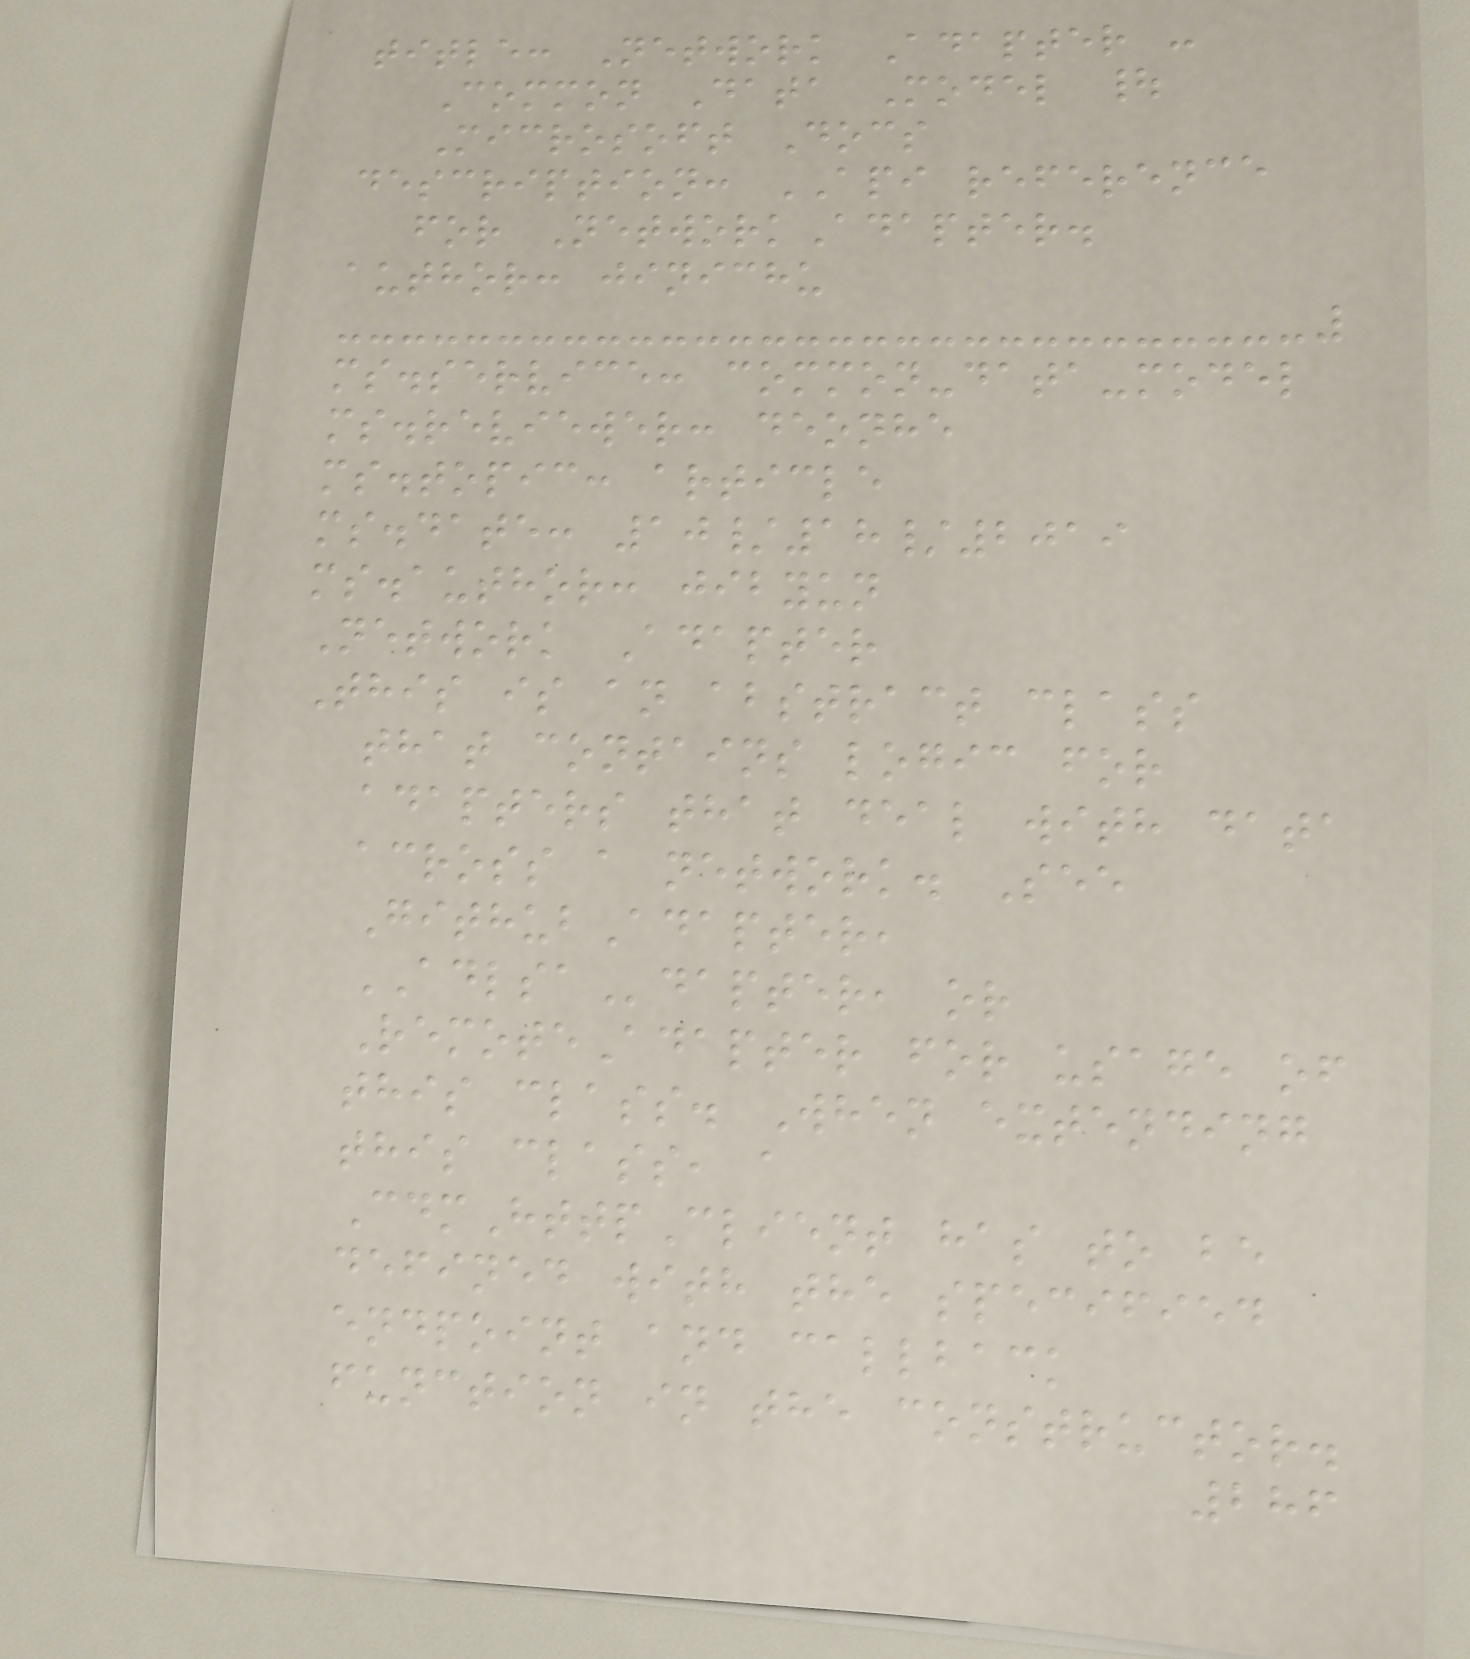title: Network Adapter -
Common Data Model |
Microsoft Docs
description: API reference
for NetworkAdapter.
author: jinichu
ms.service: common-data-model
ms.reviewer: deonhe
ms.topic: article
ms.date: 10/18/2019
ms.author: jibyun
Network Adapter
This is an abstract class
that contains logic for
adapters that deal with data
across a network. See
GithubAdapter,
ADLSAdapter, or
RemoteAdapter for usage of
this class. When extending
this class, a
CdmHttpClient has to be
defined with the specified
endpoint and callback
function in the constructor.
286
